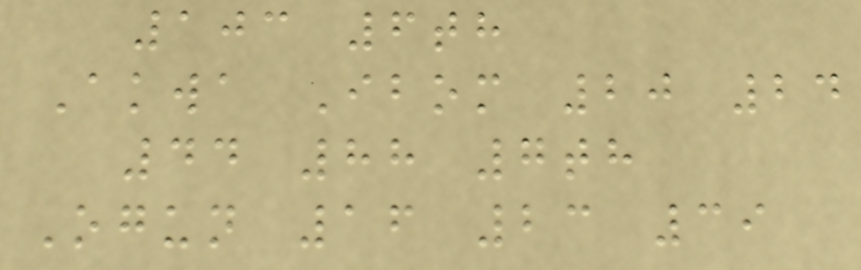103 6th
Akwa Ibom 20 24
44 88 7th
Ogun 16 23 39
